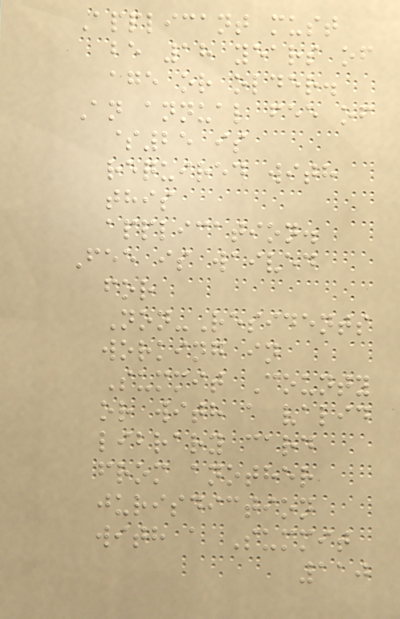Applicant must
be 18 years of
age or older.
An annual fee of
$25 is
required with
this
application.
Fee is waived
for
Non-Residents
working in
Summit County
or with a valid
library card
from another
jurisdiction
with a Summit
110
